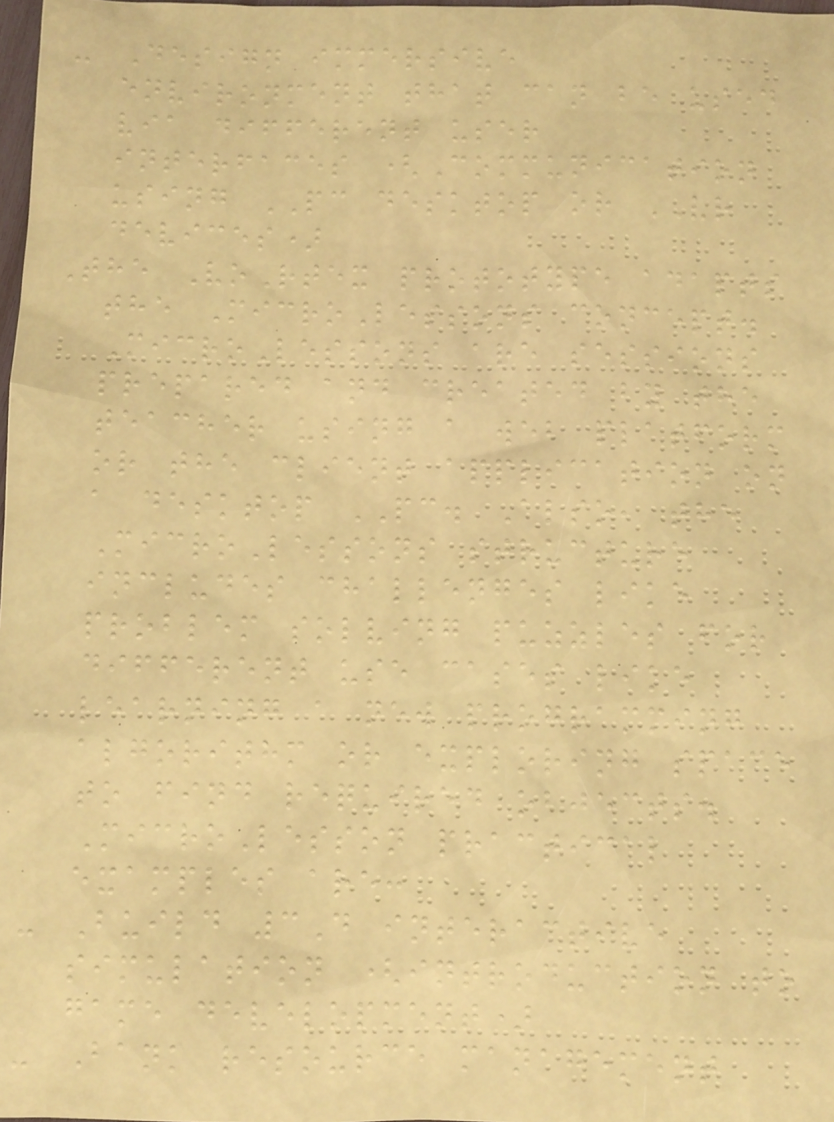- Design immersive
environment that can be used
via different user
interfaces (Communication
using PC desktop or VR
devices)
The VoRtex prototype adapts
the MicroLessons concept.
MicroLessons are sessions
prepared and created by the
teacher using a web platform
or the client application on
a desktop PC. Also, the
MicroLessons structure
includes challenges like
problem solving puzzles for
different use cases like
learning a new programming
algorithm or exploring space
to find required objects.
MicroLesson practical
examples are:
- Build 3D interactive
simulation (introduction to
game development)
- Bank resource management
